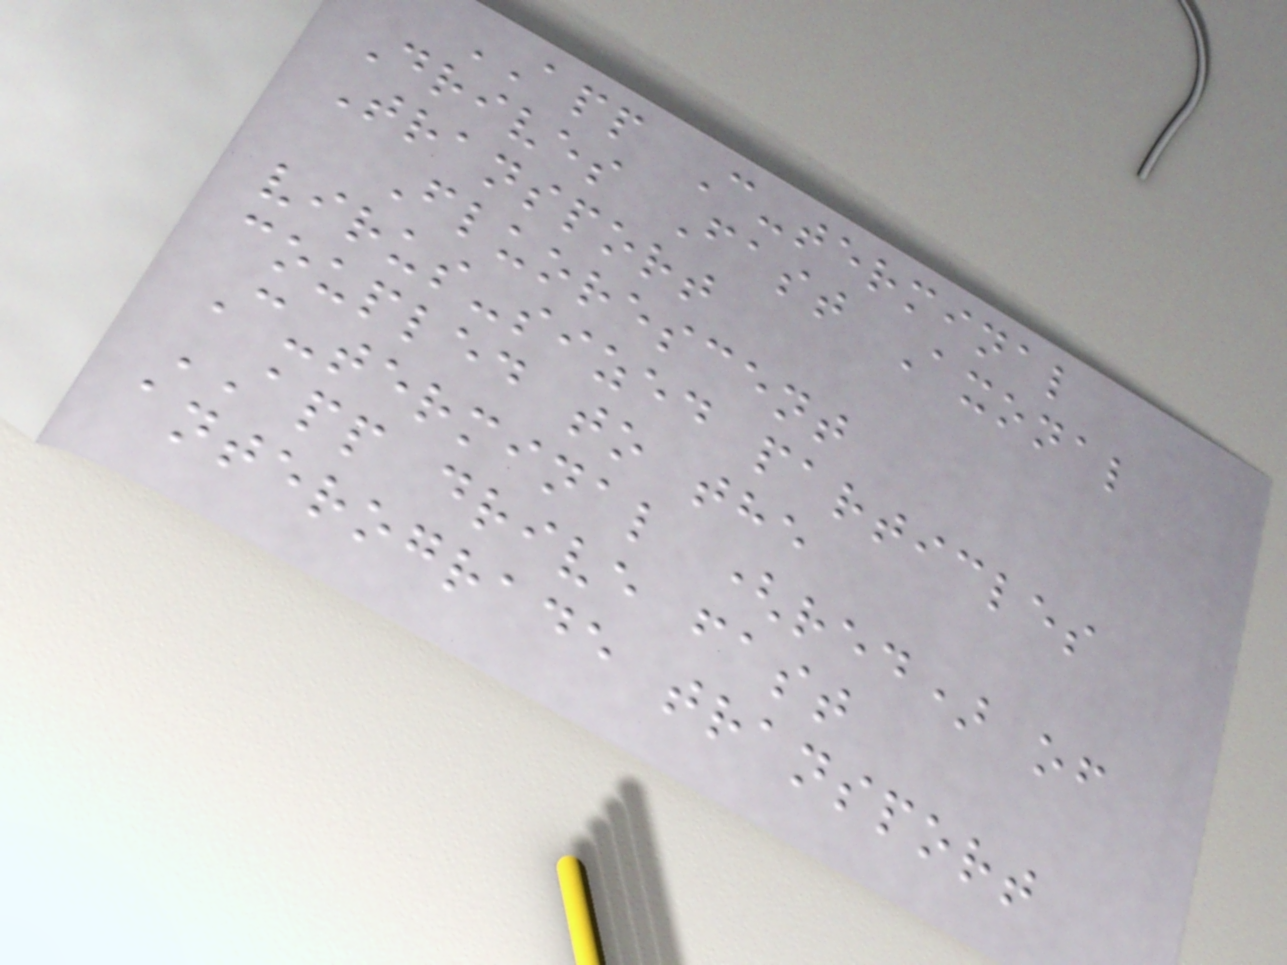APP C-terminal
Drives Fast Axonal
Transport
Fluorescent
virus-sized particles
coupled to the
C-terminal (red) of
APP drive fast
anterograde transport
